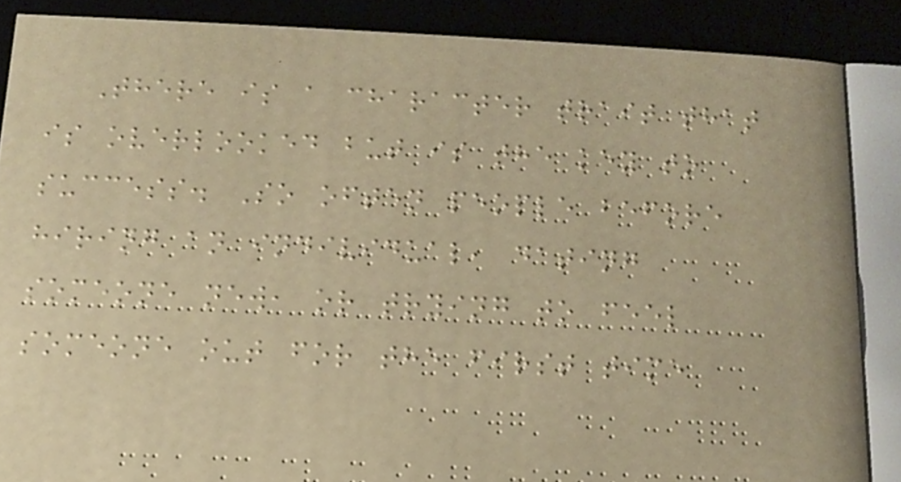There is a character trait that
is overlooked but is the key to
success. So often people before
hiring an individual, dating
someone new, or trying to feel
someone out for the first time
